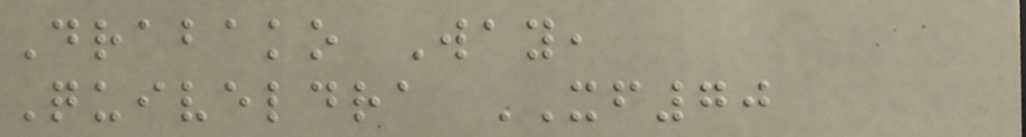Drabako Way,
Quiveldra XF70
